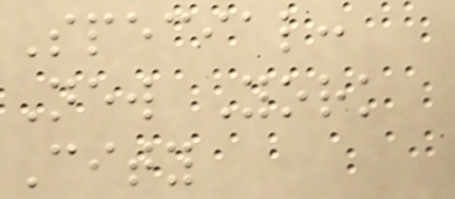Special:
New York
City
